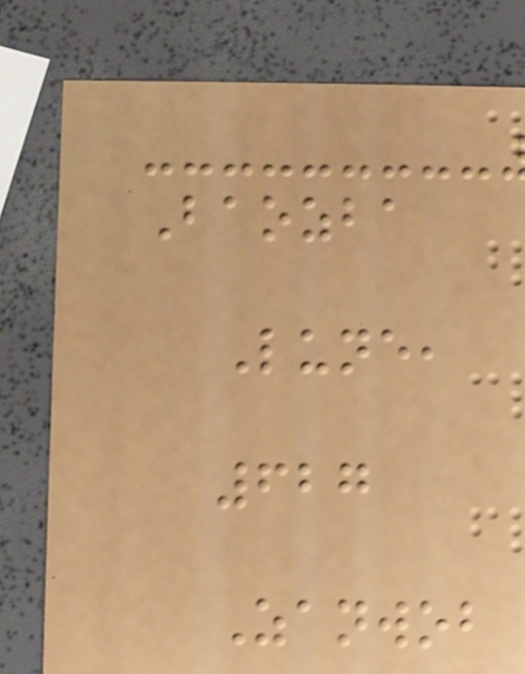Baozba
Lune,
627
Zanwob
